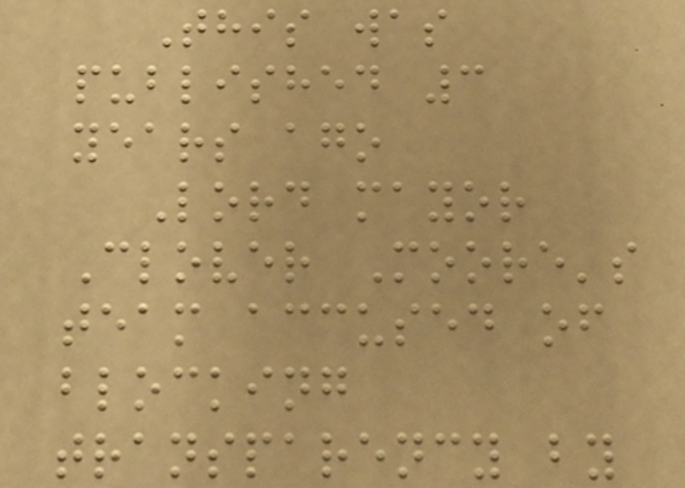This was
published 3
years ago
Lord mayor
Clover Moore's
team accused of
blocking
transparency by
